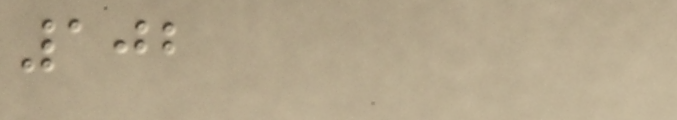102
